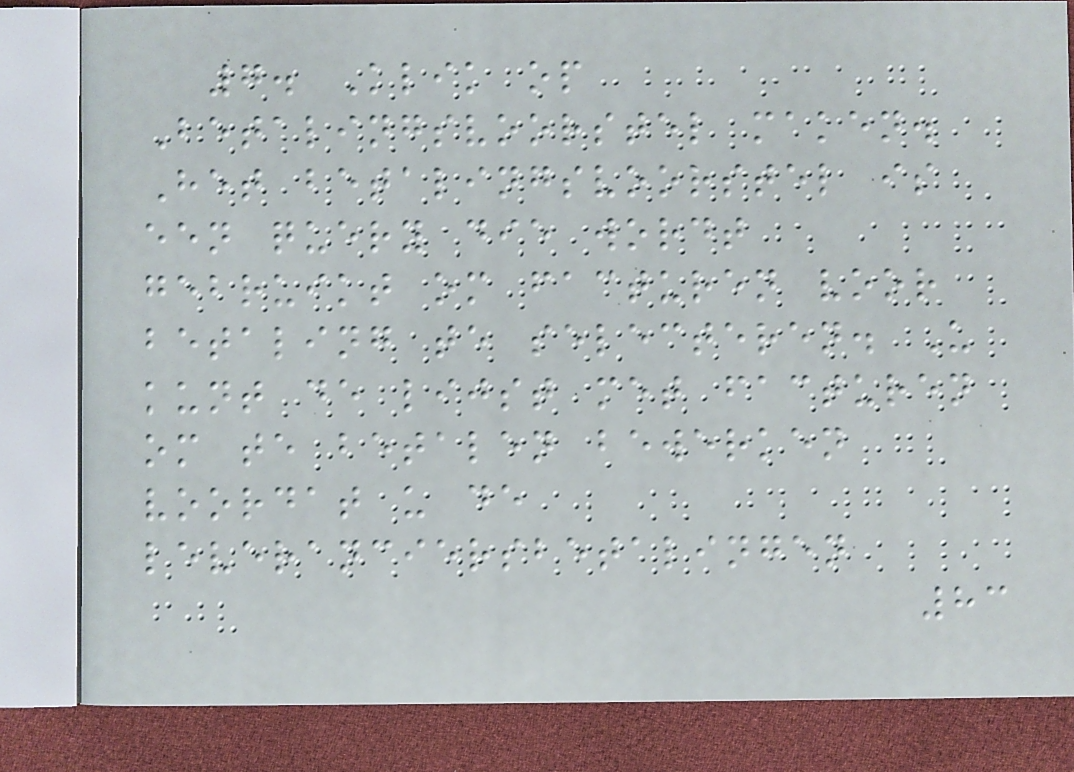7. Klik op
Betalingsvoorstel maken.
Het betalingsvoorstel is
een query die wordt
gebruikt om facturen voor
betaling te selecteren. U
kunt de lijst met facturen
om te betalen bewerken
voordat u de
leveranciersbetalingen
83
